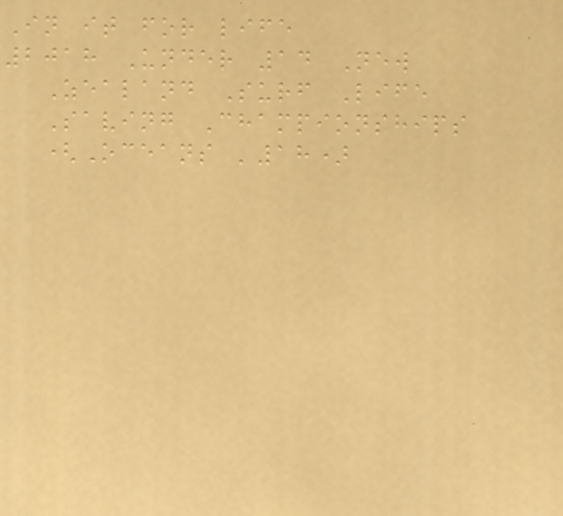In it for life
2018 Under 14 New
Zealand Surf Life
Saving Championships
(Oceans '18)
